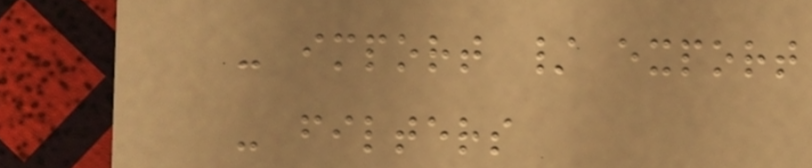- import / export
- filters
